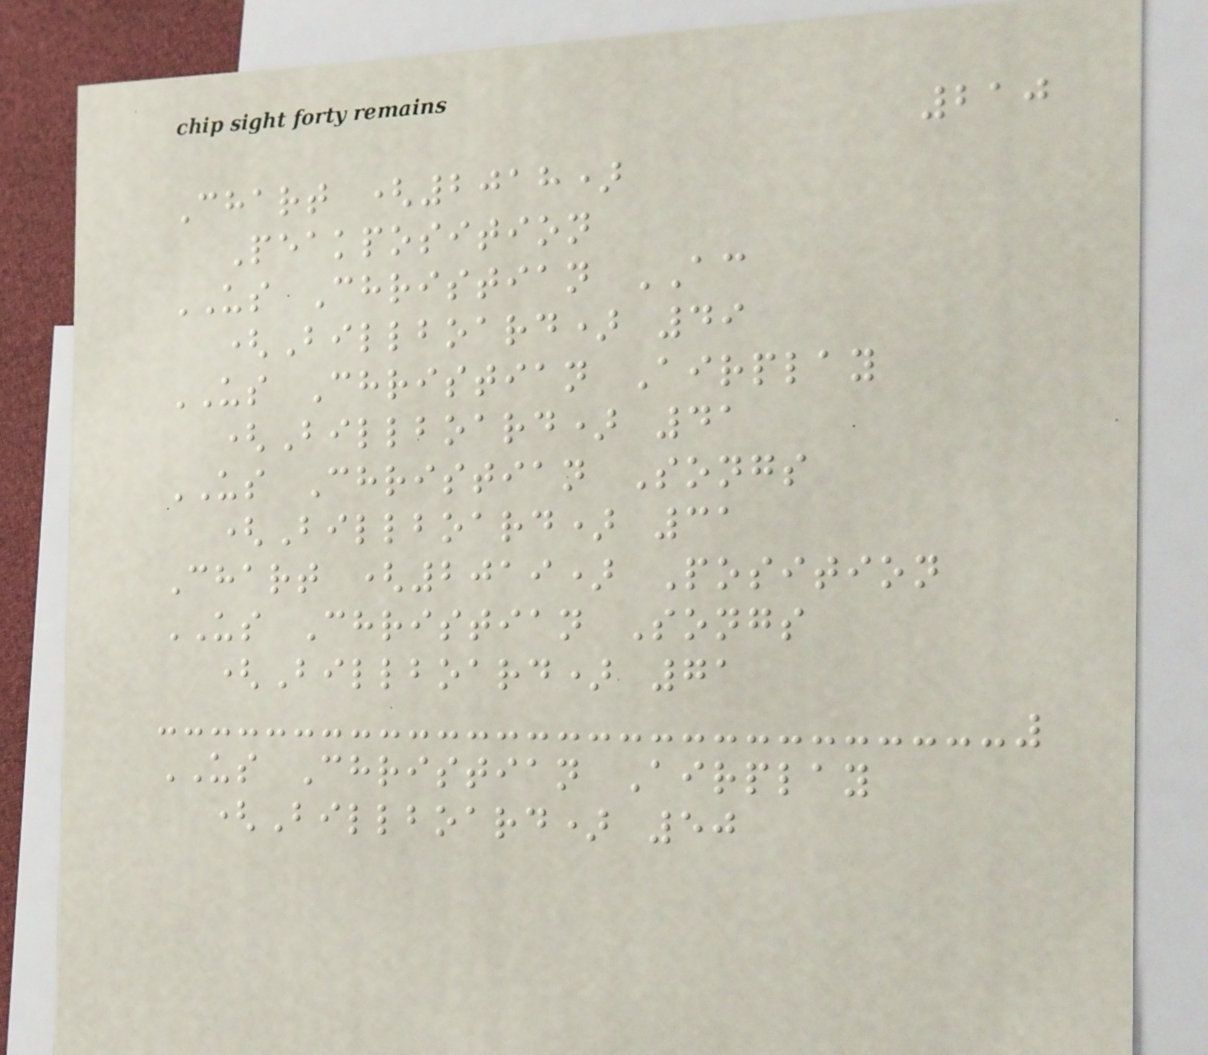210
Chart (2018)
Peakposition
US Christian AC
(Billboard) 49
US Christian Airplay
(Billboard) 41
US Christian Songs
(Billboard) 31
Chart (2019) Position
US Christian Songs
(Billboard) 71
US Christian Airplay
(Billboard) 50
